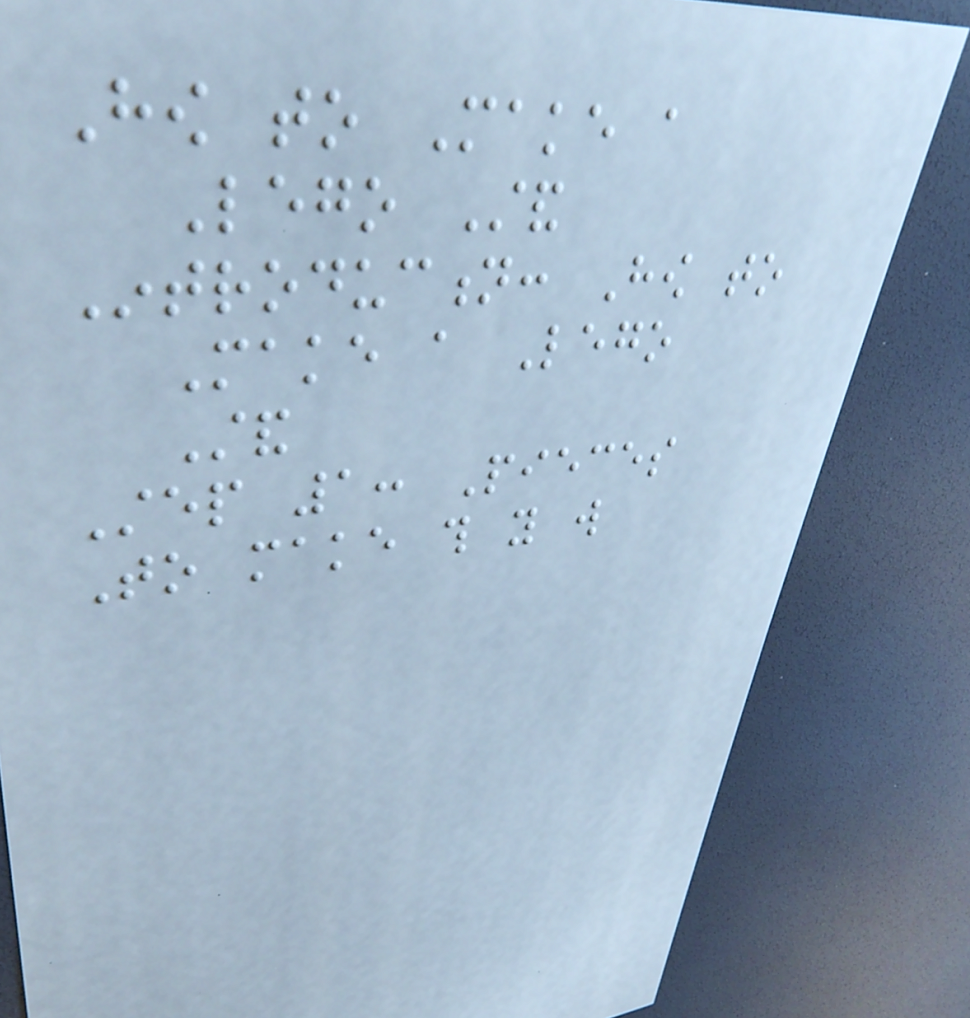How to Make a
Lego Stand
Introduction: How to
Make a Lego
Stand
Step 1: Pieces
To make this you will
